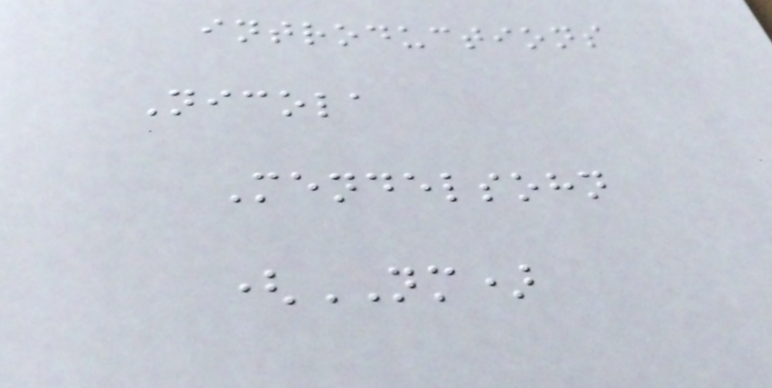introductions
Nicola
Mendelsohn
(NM)
